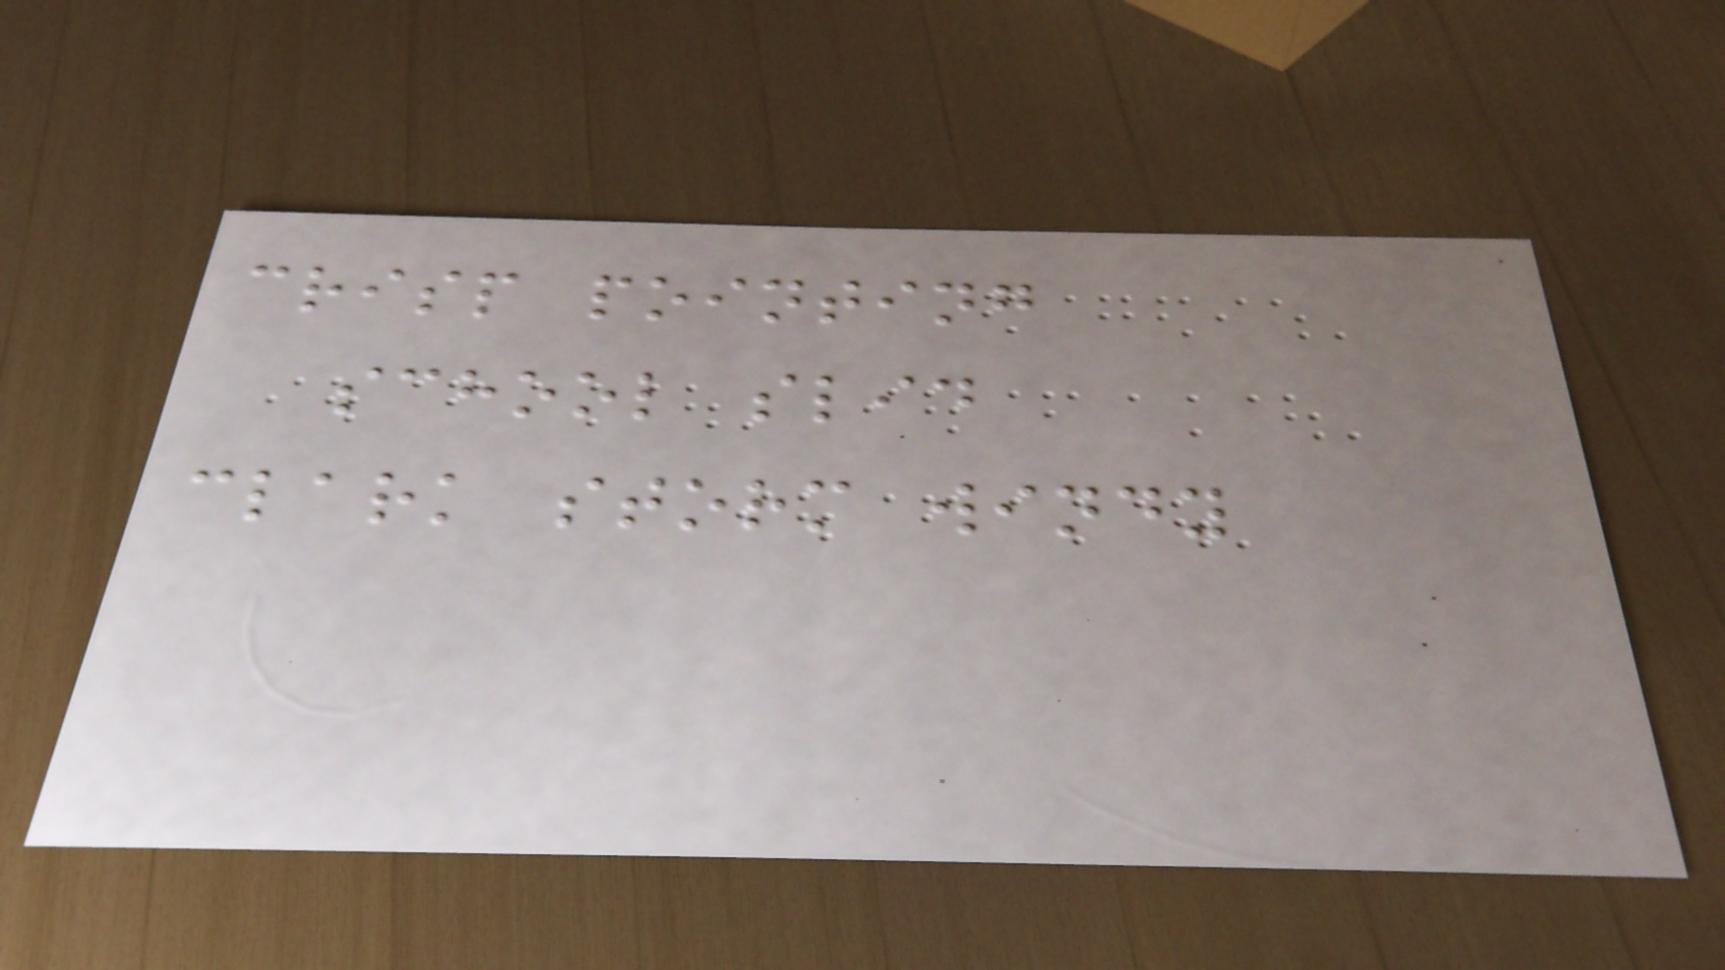crisp pointing
school slid
clark storm windy
